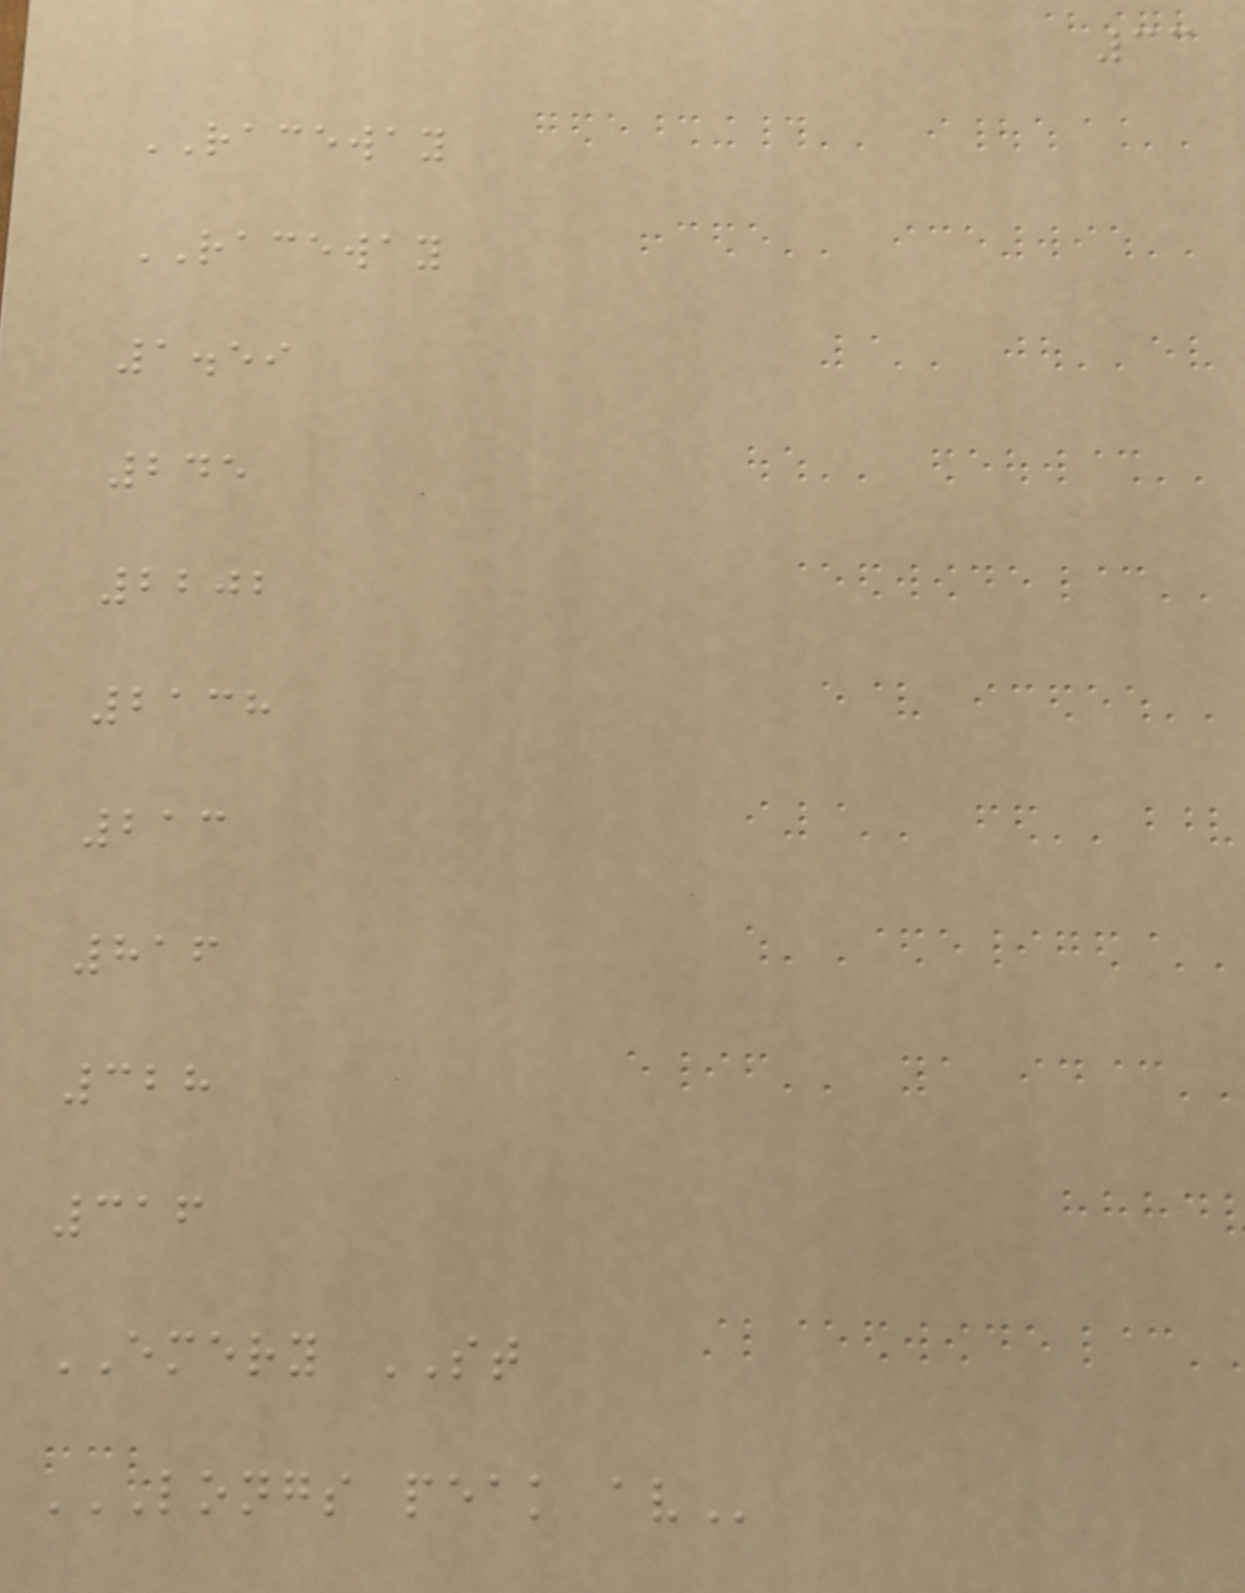33
RACEWAY
RACEWAY
1.59
245
2202
2138
213
816
328
316
EMERY ST
LONGS PEAK AV
